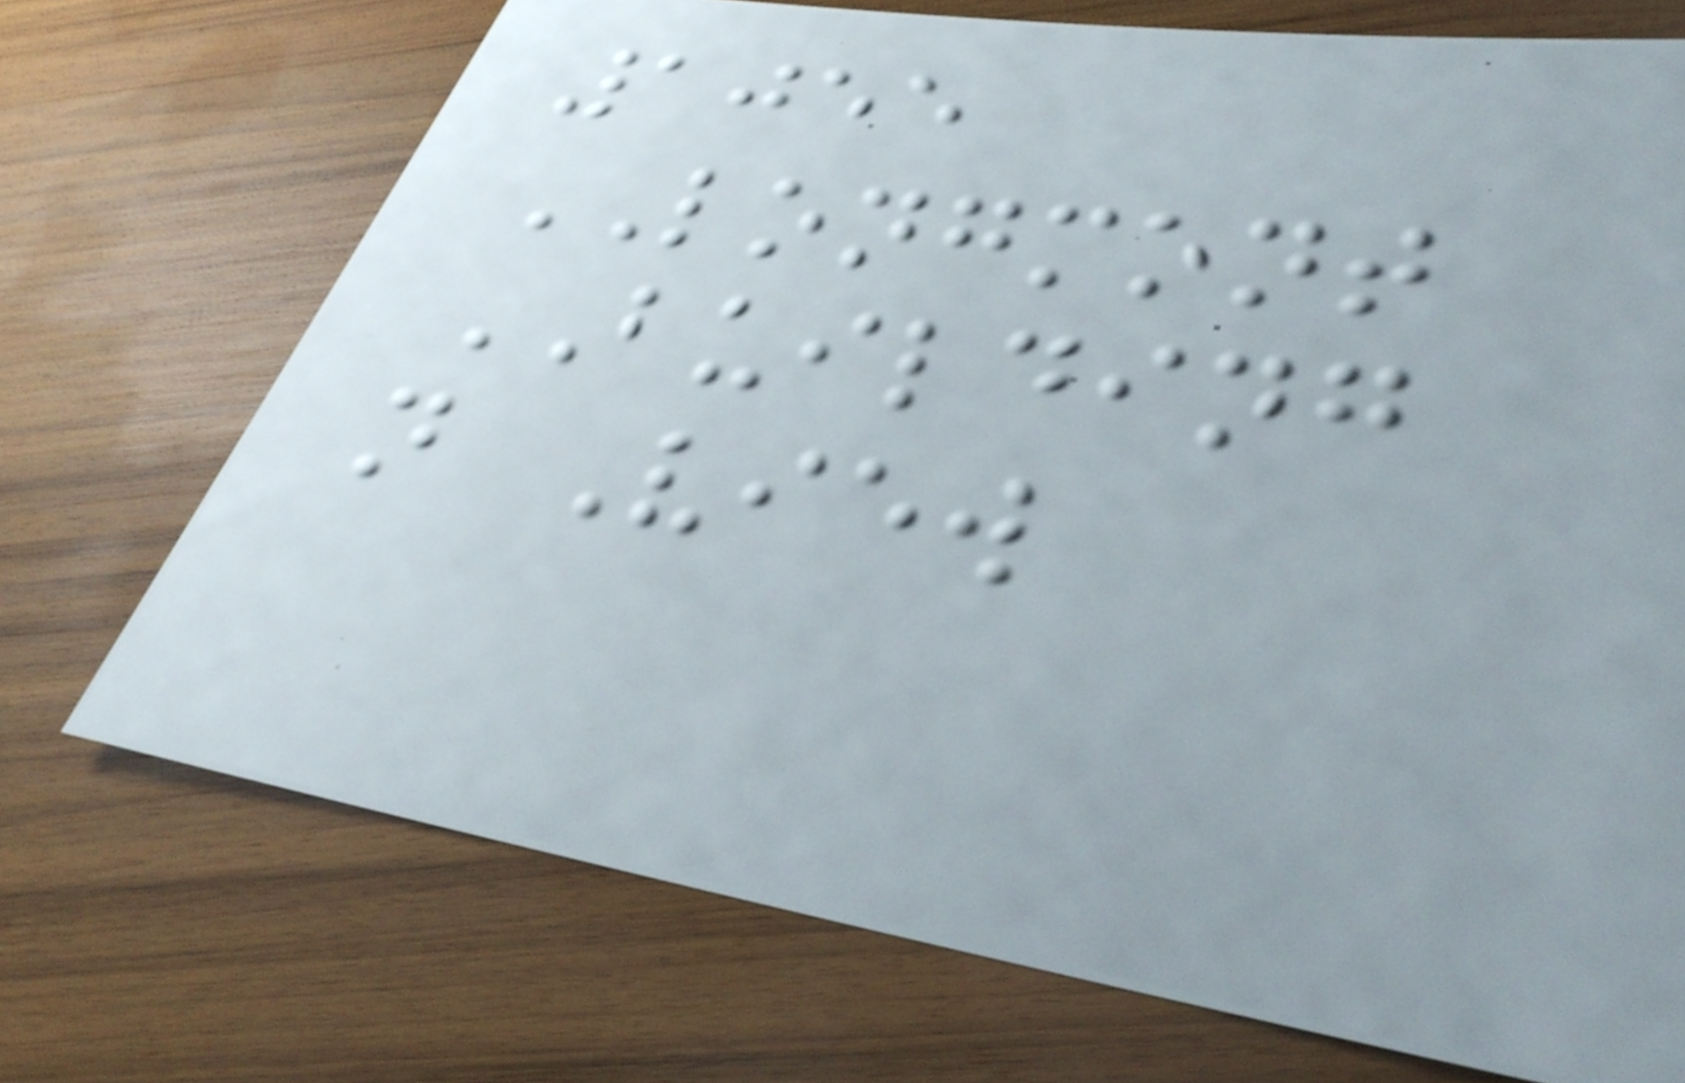1055
LONGMONT
BUILDING
n View
